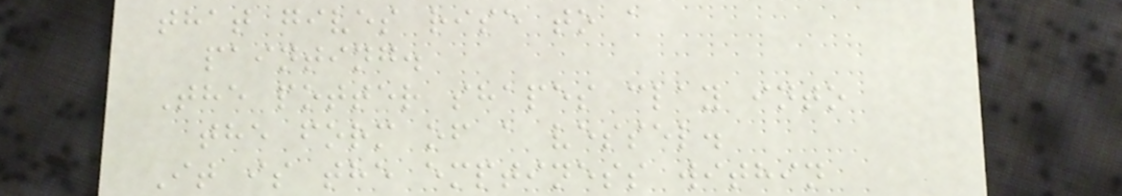that gives rise to a
painting.
The potter shapes clay into
the form of a vessel.
It is the emptiness within
